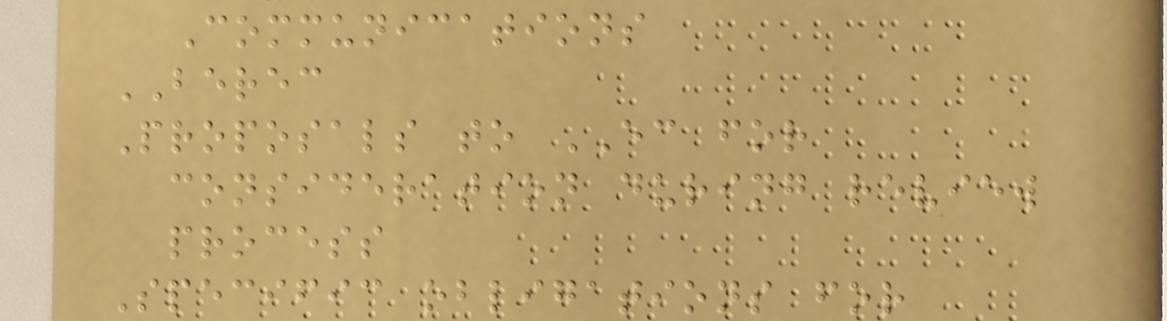Communications
BEREC
Proposals to EC for
consideration during review
process
Specific obligations for
